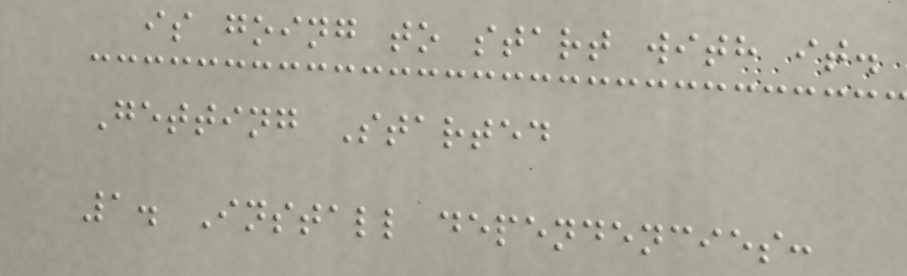is going to start with it.
Getting Started
1. Install dependencies:
